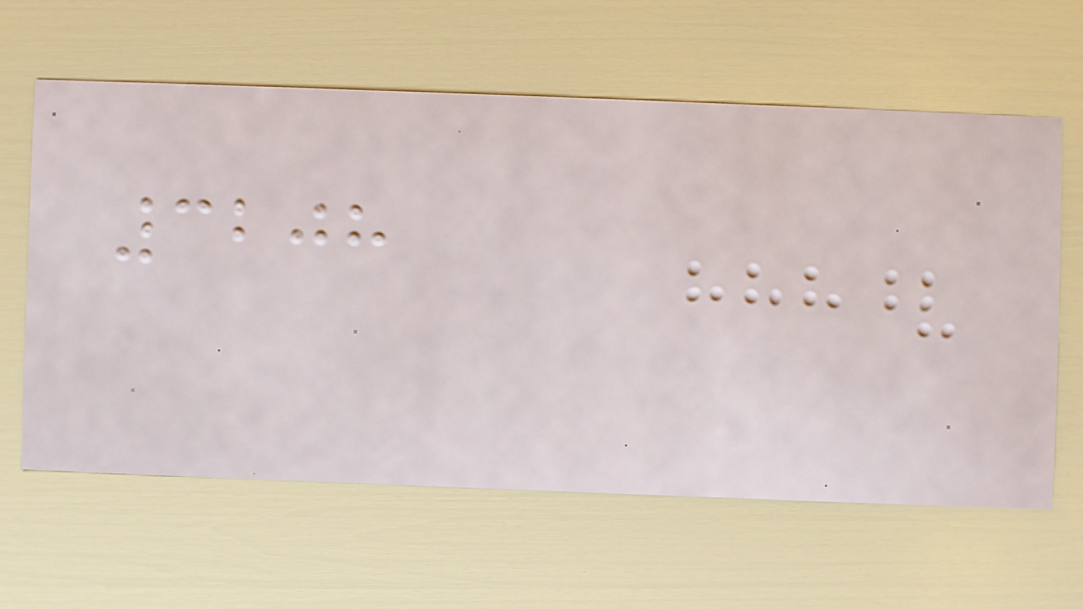3208
